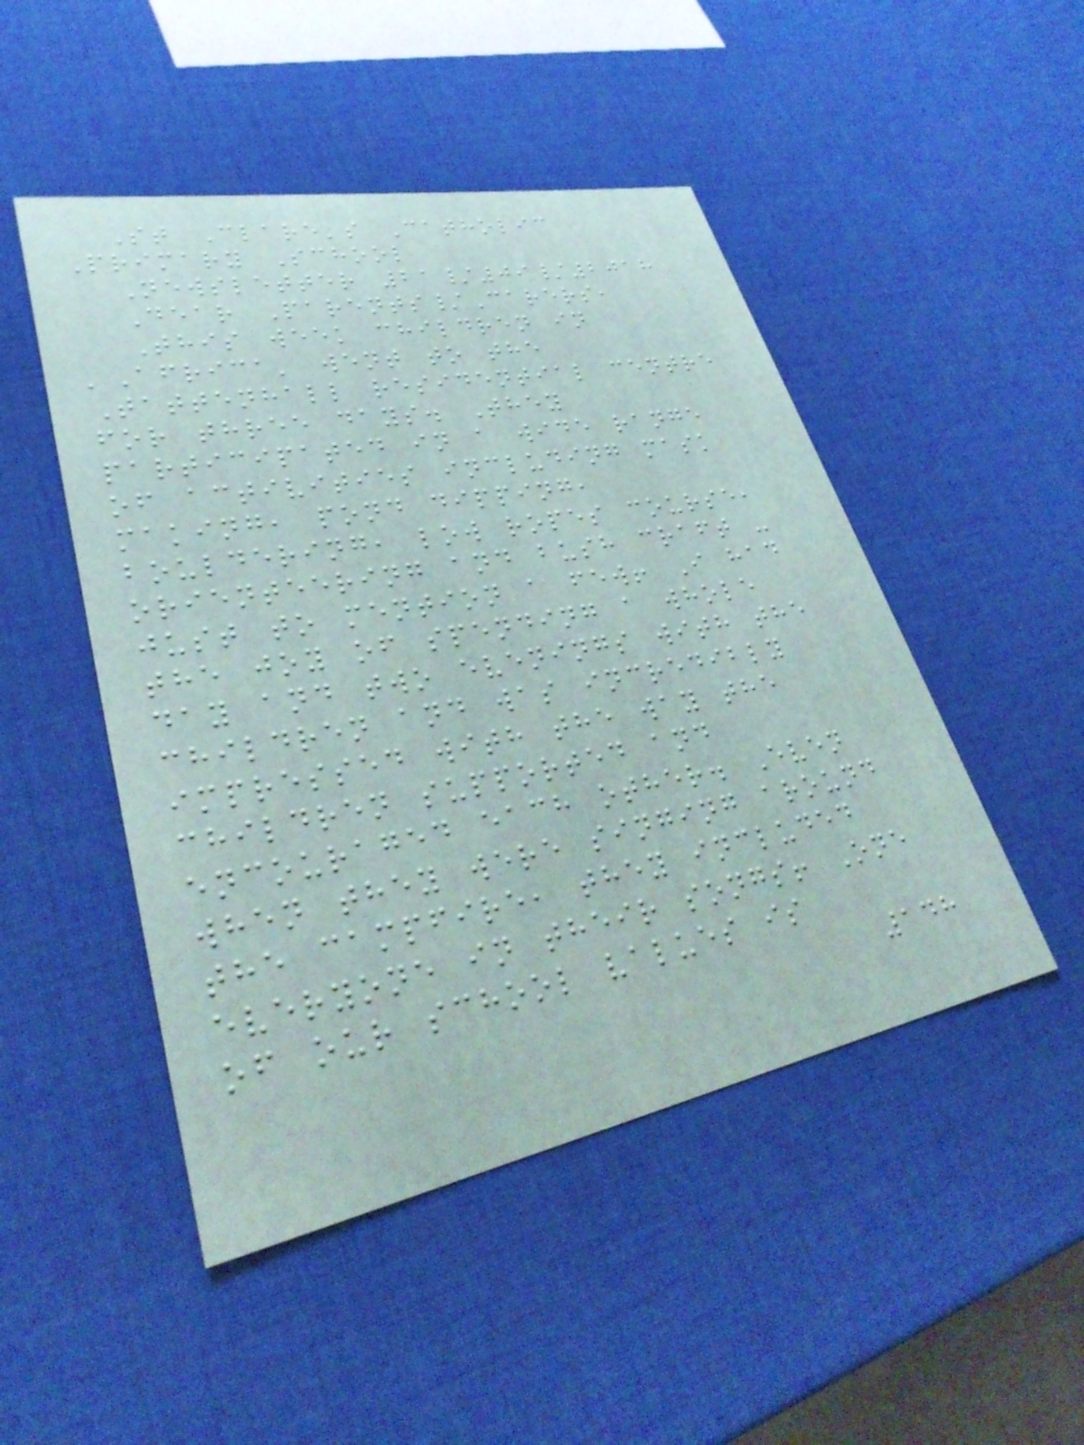St Clare's Catholic
Primary School
Newsletter 21/09/2018
Dear Parents/Carers,
This week children in
'Africa' went to the
Tattenhall residential centre
for three days. They
participated in a wide range
of activities including mask
making, pond dipping,
bouldering, low ropes course,
orienteering and bush craft -
just to mention a few! I had
the joy of spending a whole
day and two evenings with the
children and was incredibly
impressed with the way the
children supported and
encouraged each other. Even
when they were singing around
the campfire, they included
everyone in their songs! One
of our school values is
148
